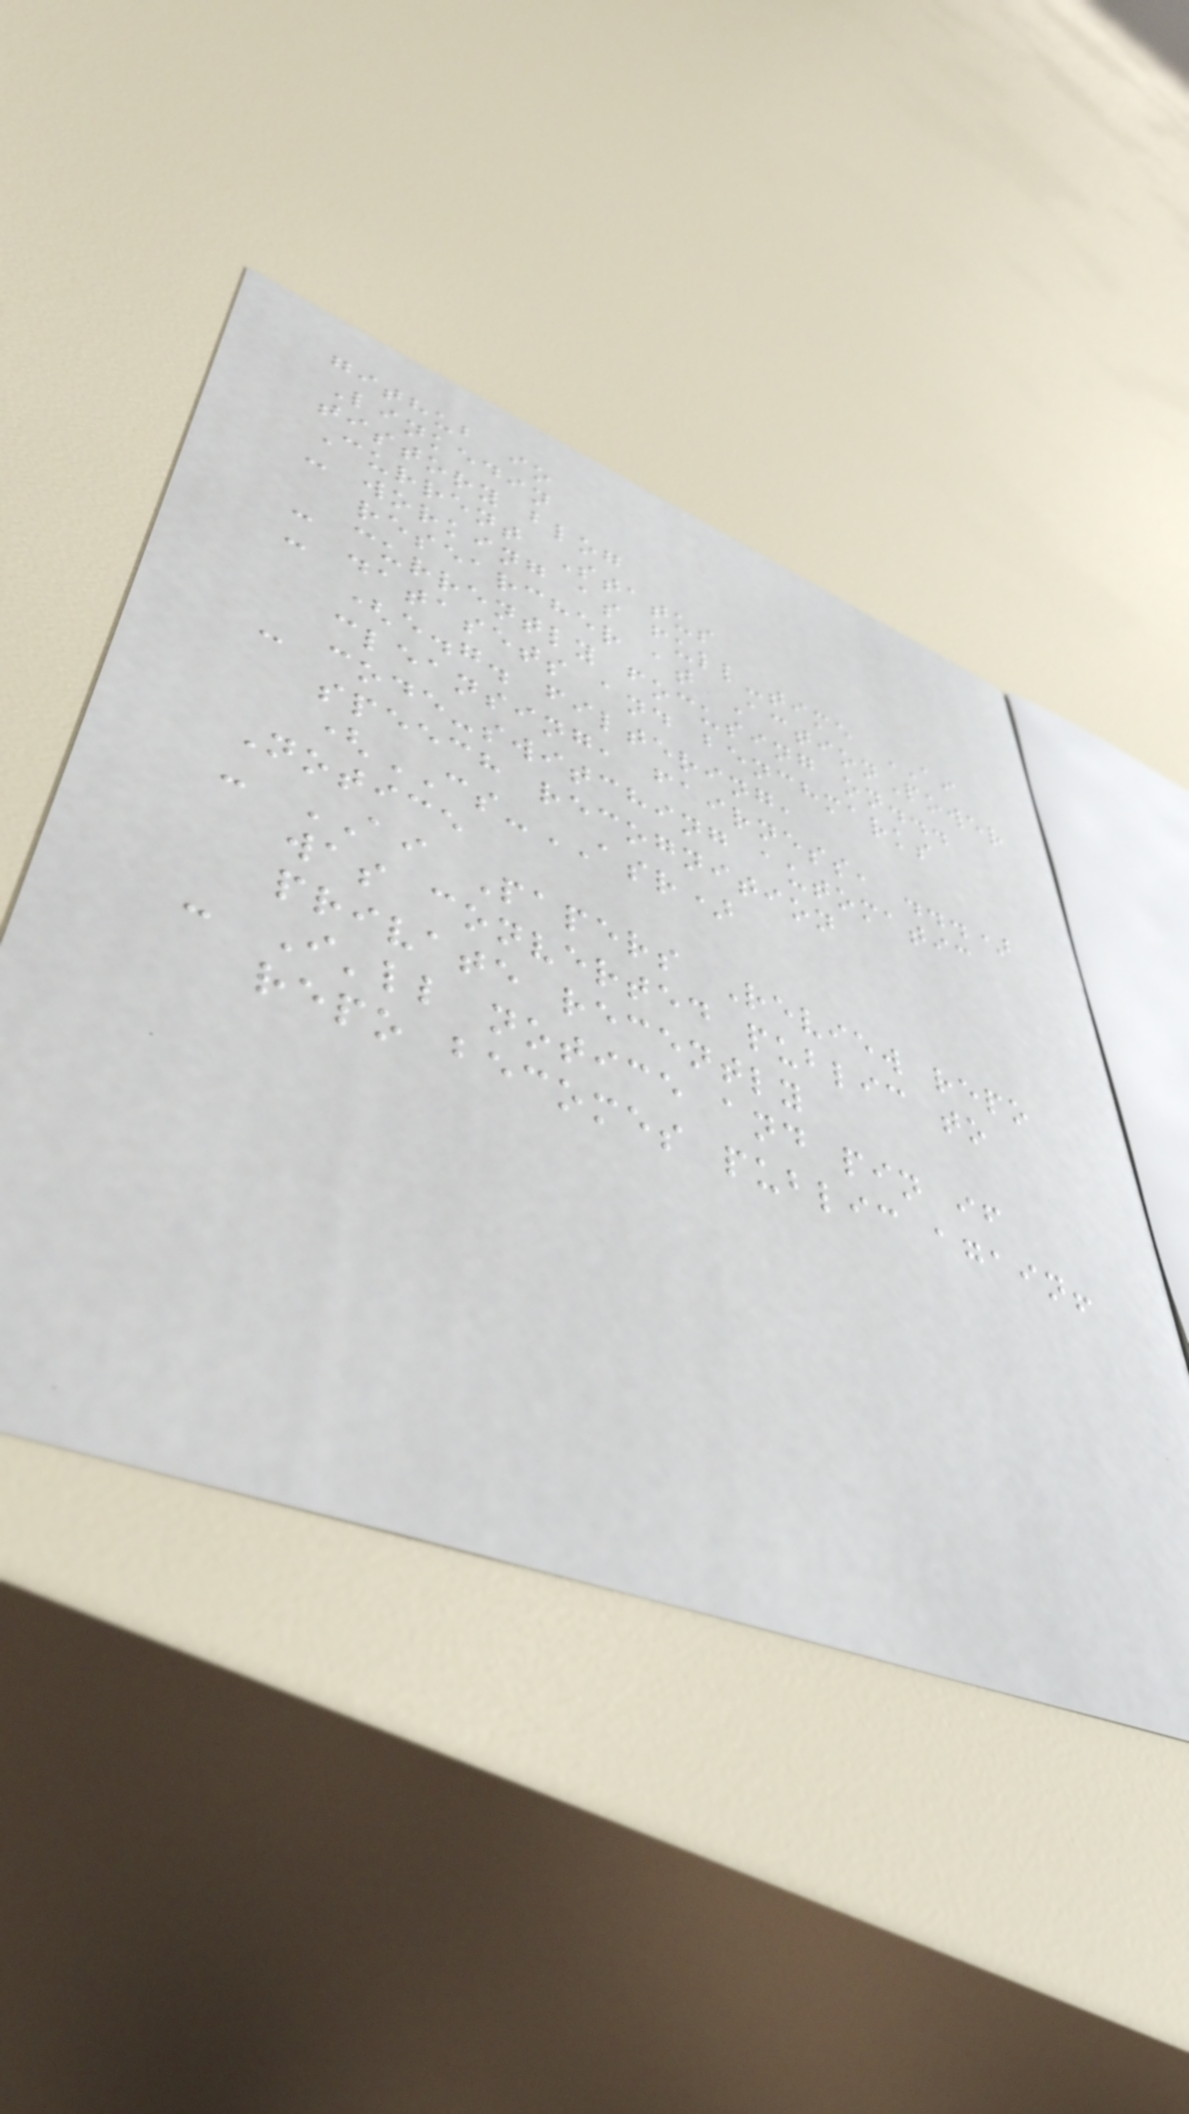github io
Linkedin
tistory blog
Current Status
- working as full-time AI
researcher at ActionPower
- currently focusing on...
- datasets and benchmarks
(e.g. filtering,
cleansing, fairness, ...)
- code-switching automatic
speech recognition
(CS-ASR)
Notice
- AI Papers Review repo
was converted public to
private recently
- I'll notice and pin if
repo becomes public again!
